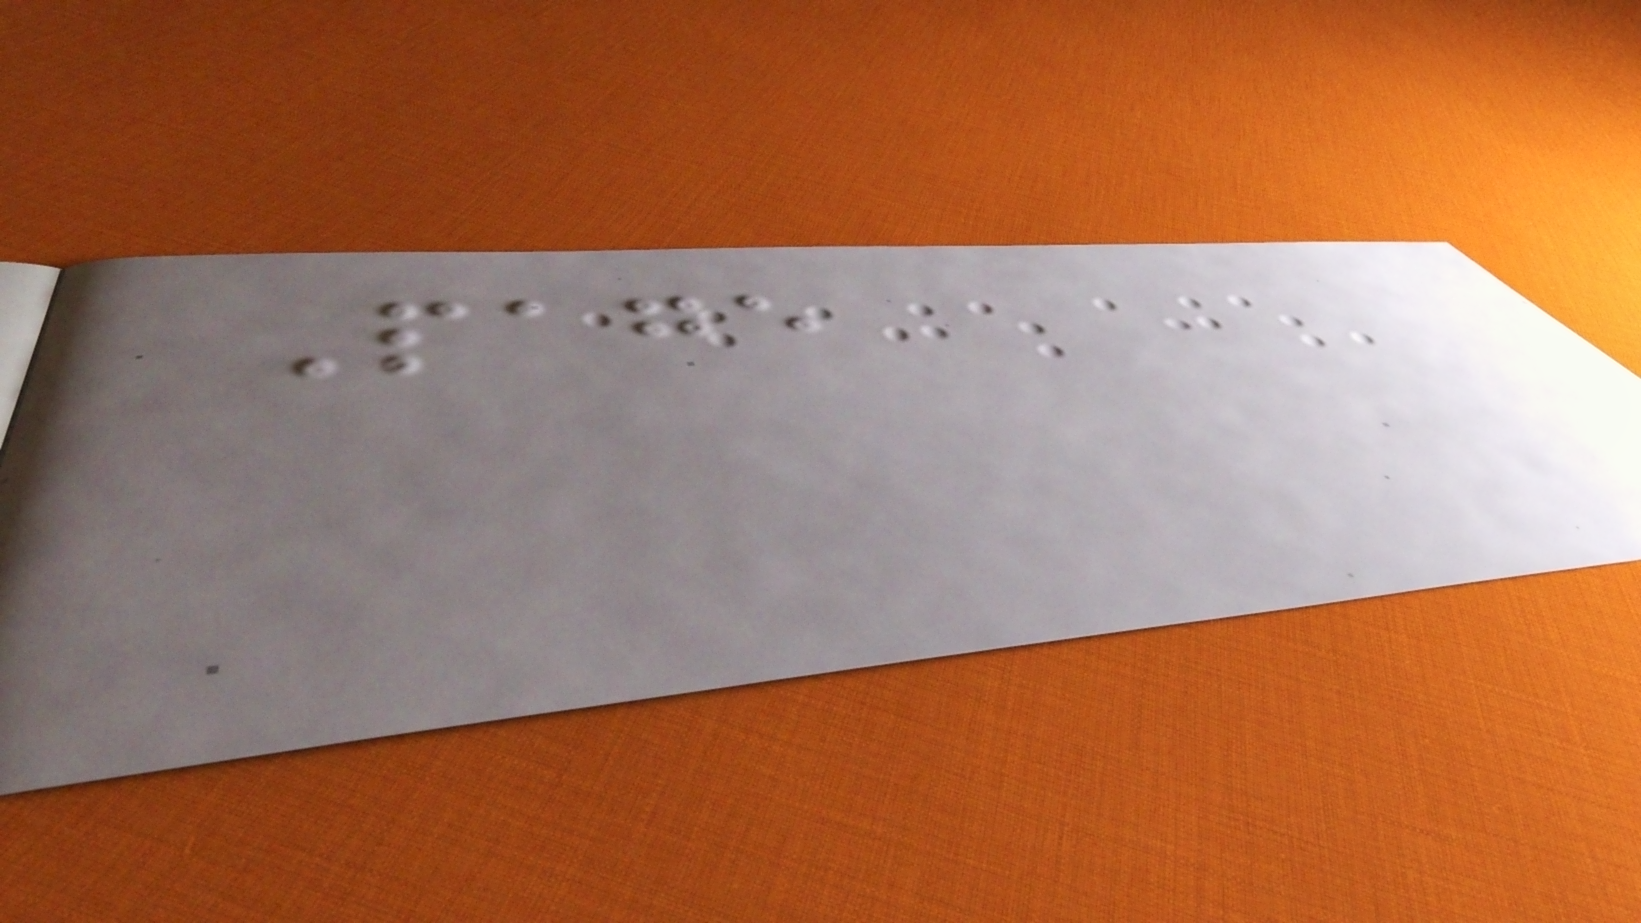Page
